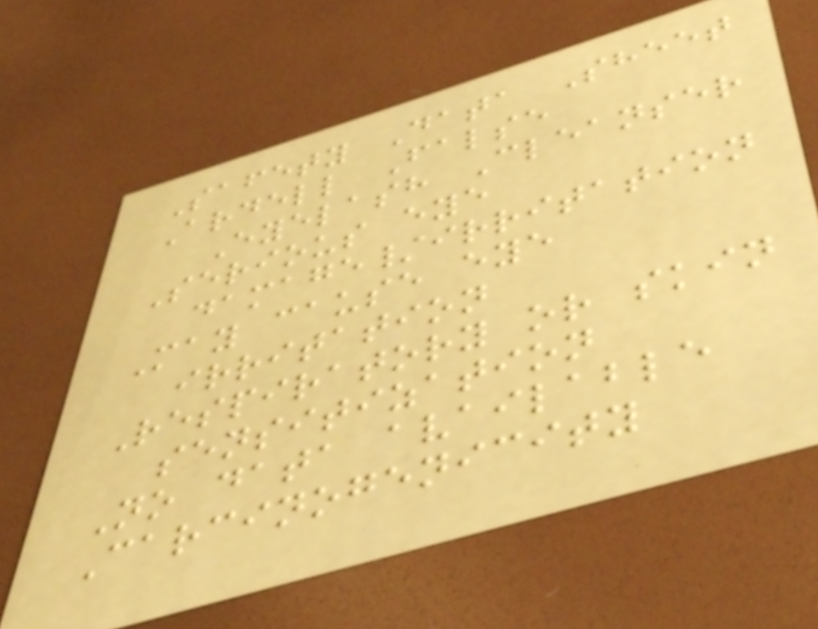Safety Data Sheet
Ardell False
Eyelash Cleanser
Serious eye
damage/irritation
May cause eye
irritation
Respiratory or skin
sensitization
No data available
Carcinogenicity
